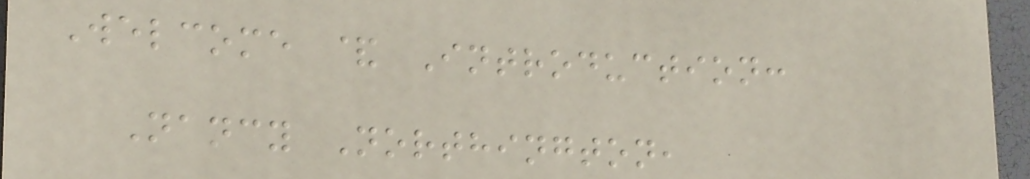Welcome & Introduction:
Nancy Northington,
